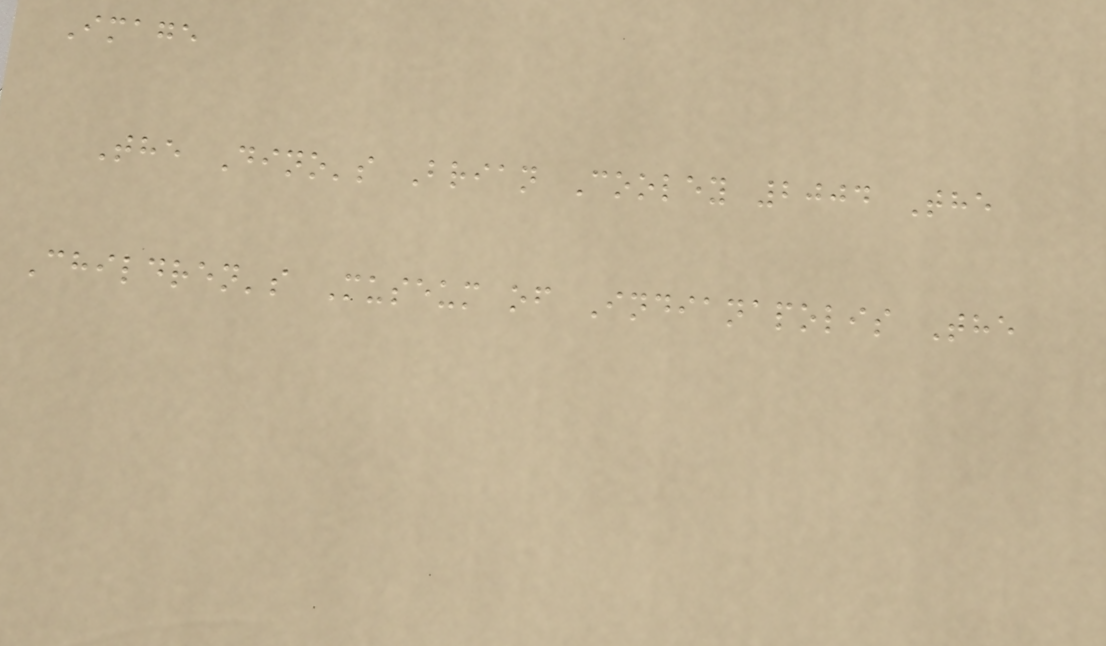Image
The Dino's Brian Cooley 2004 The
Children's Museum of Indianapolis The
